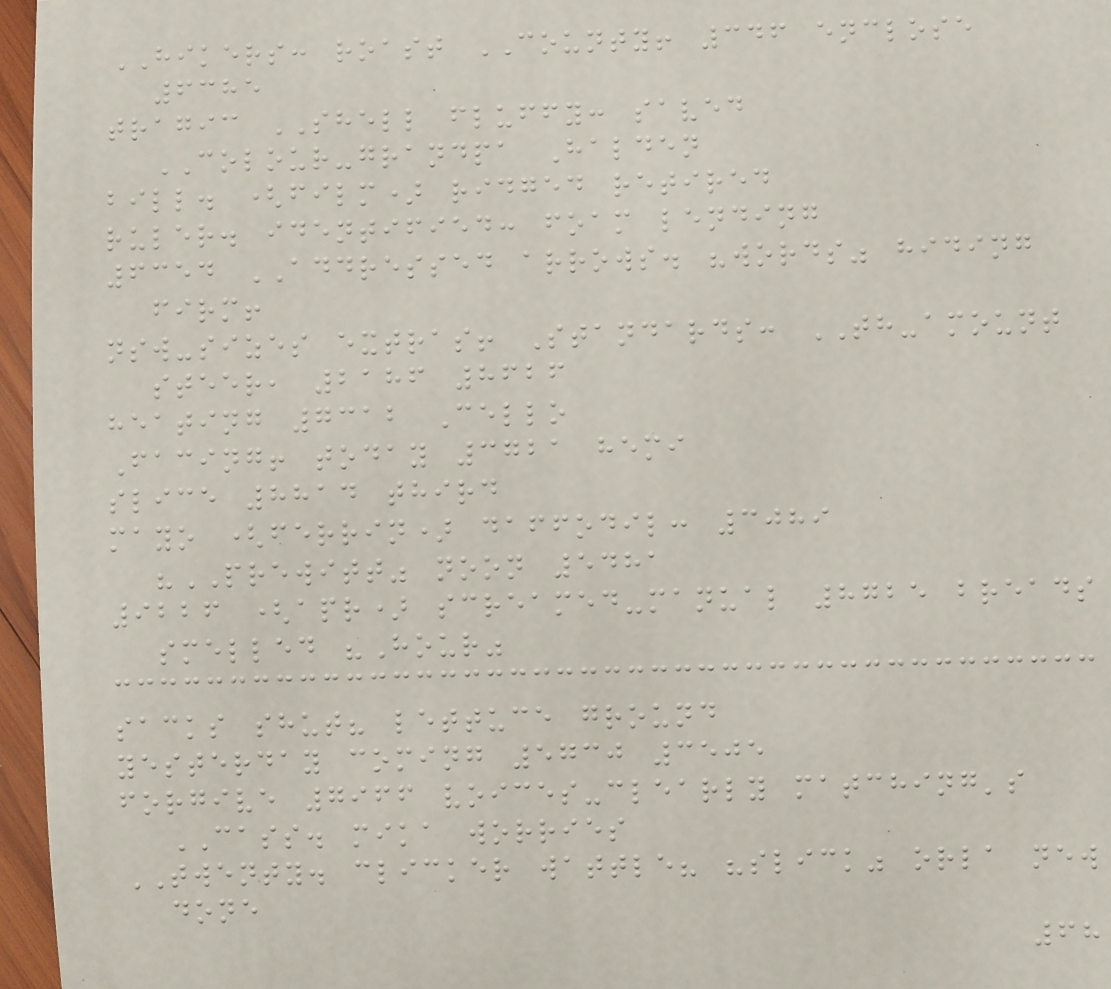HIKERS: roast COUNTY! 346 enclose
6385
tragic SHELL fluffy: saved
COLOUR-grandpa Halden
bill. (film) ridged retired
ruler. identified: foam lending
6354 ADDRESSED arrows. "words" hiding
firm!
nsw-sizes extras! Standards: TH-amount
steer, 2186 8626
heating 7312 Cello
Facing! today 3721 hemi
slice 8814 third
mayo (ferrin) daffodil: 3089
"PREWITT" noon 5481
9226 (apr) screamed-manual 8725 breads
smelled "Hour"
sacks shut? lettuce ground
yesterday coming 5730 3505
forgive 7966 voices-clearly matching's
CASS. mika worries
TWENTY. clicker wattle? "slick" orla new
done
68
